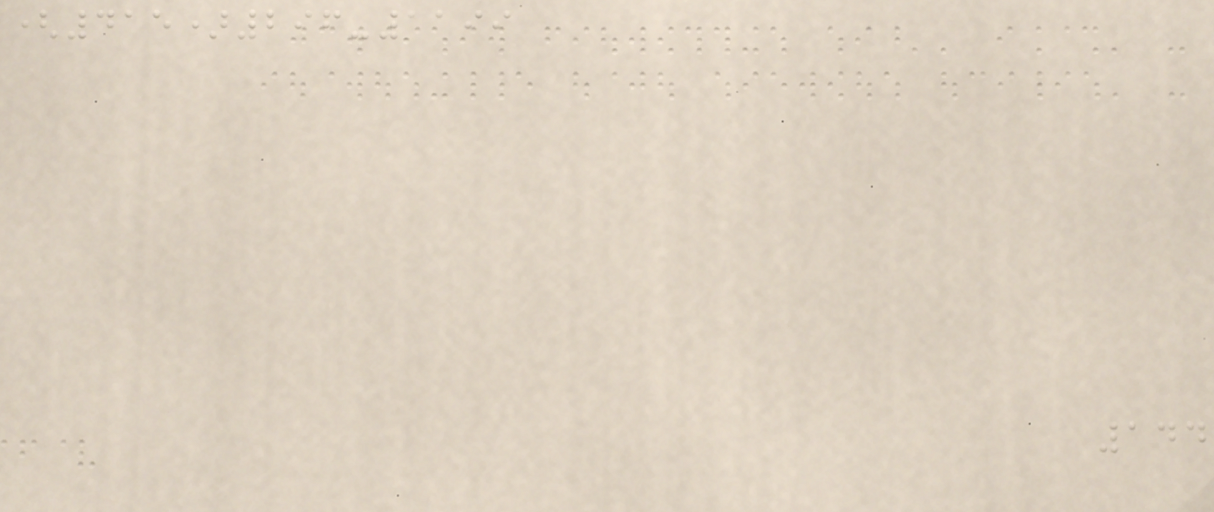(415)296-1199
144
